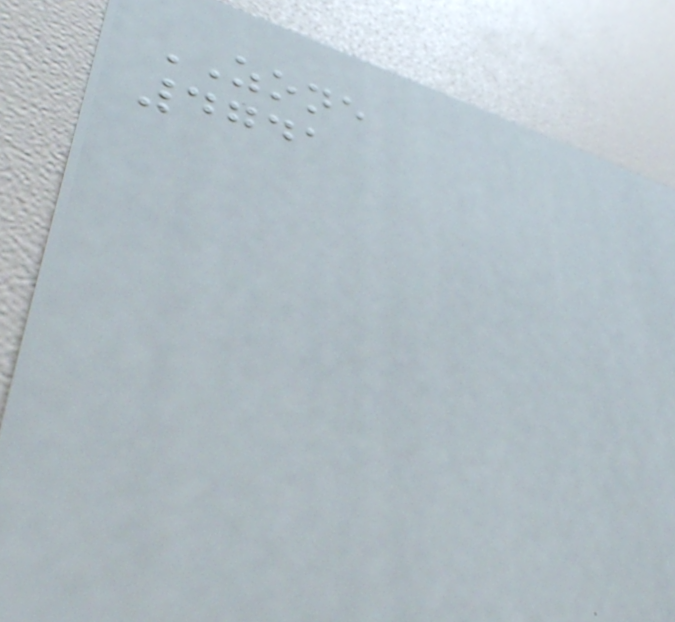ZONE
4741
